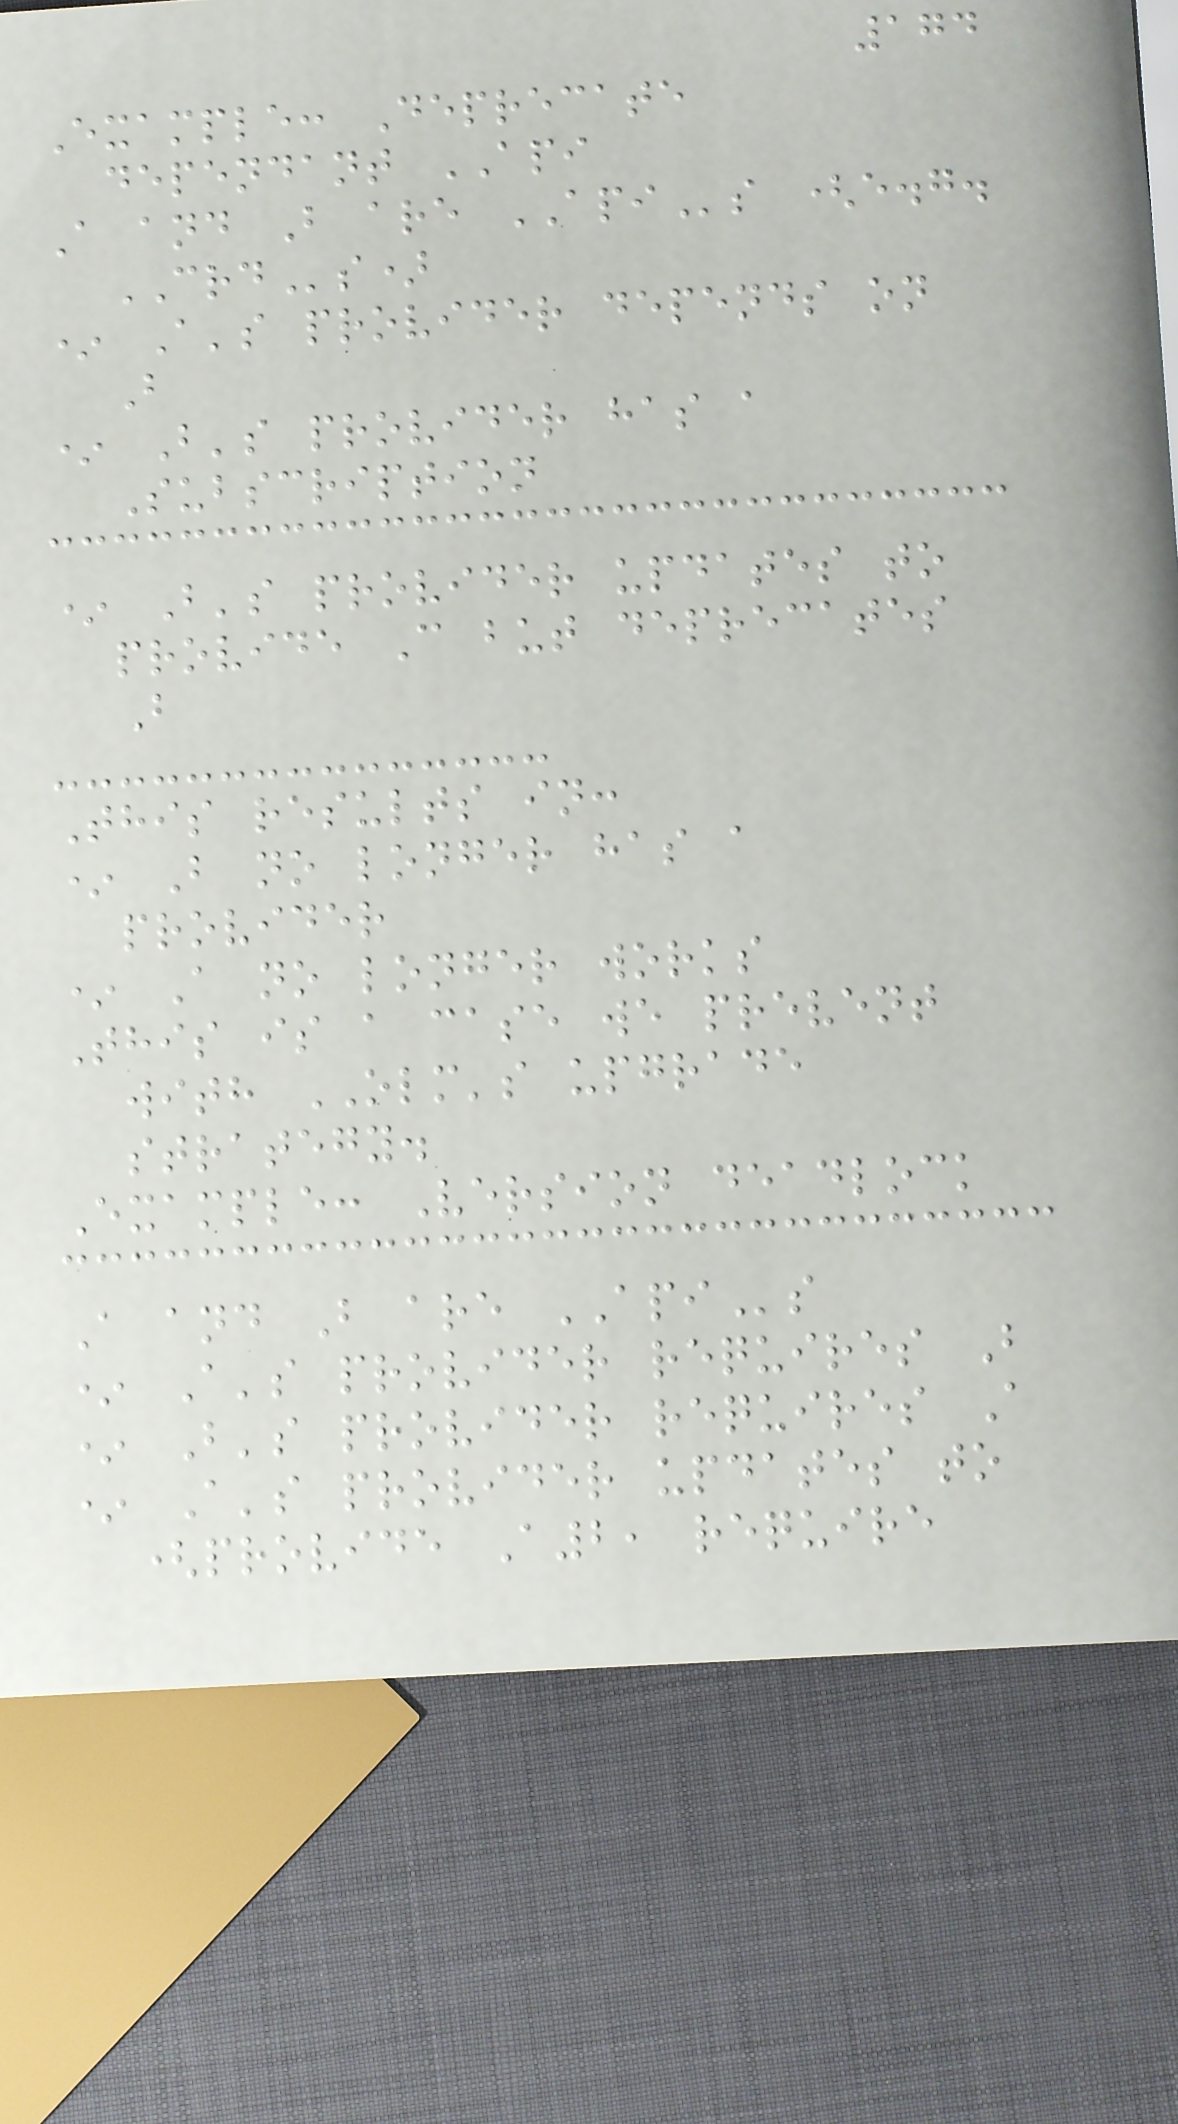174
Example: Deprecate
dependant API
A and B are APIs (e.g.
CRDs)
* A's provider depends on
B
* B's provider has a
Subscription
* B's provider updates to
provide C but deprecates
B
This results in:
* B no longer has a
provider
* A no longer works
This is a case we prevent
with OLM's upgrade
strategy.
Example: Version deadlock
A and B are APIs
* A's provider requires B
* B's provider requires A
* A's provider updates to
(provide A2, require
